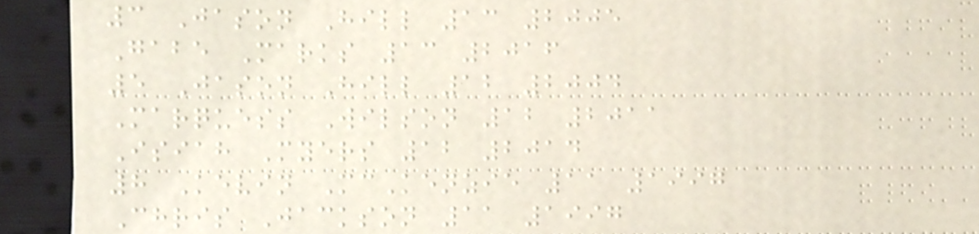3 Jason Hill 13 2005
Gabe Marks 13 2016
5 Jason Hill 12 2004
Marquess Wilson 12 2011
Isiah Myers 12 2014
8 Kevin McKenzie 11 1997
Chris Jackson 11 1997
